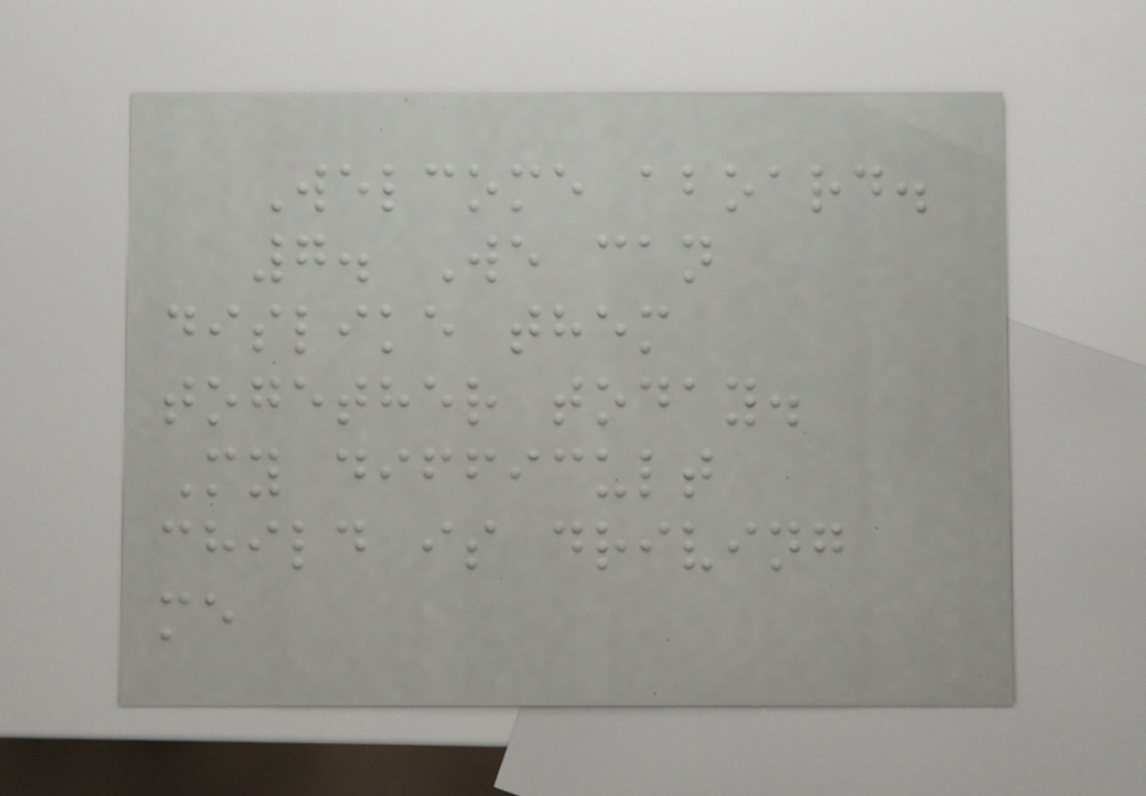Welcome aboard.
7. We can
dislike them
together today.
My difficult
child is driving
me
